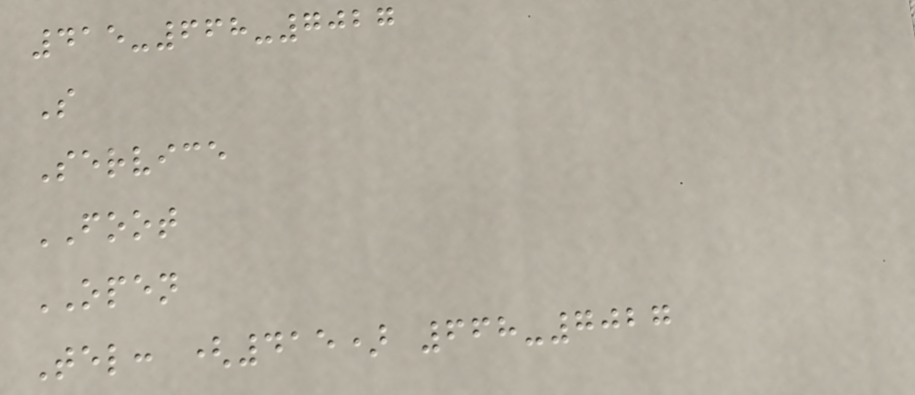415-668-7027
S
Service
FOOT
OPEN
Tel: (415) 668-7027
